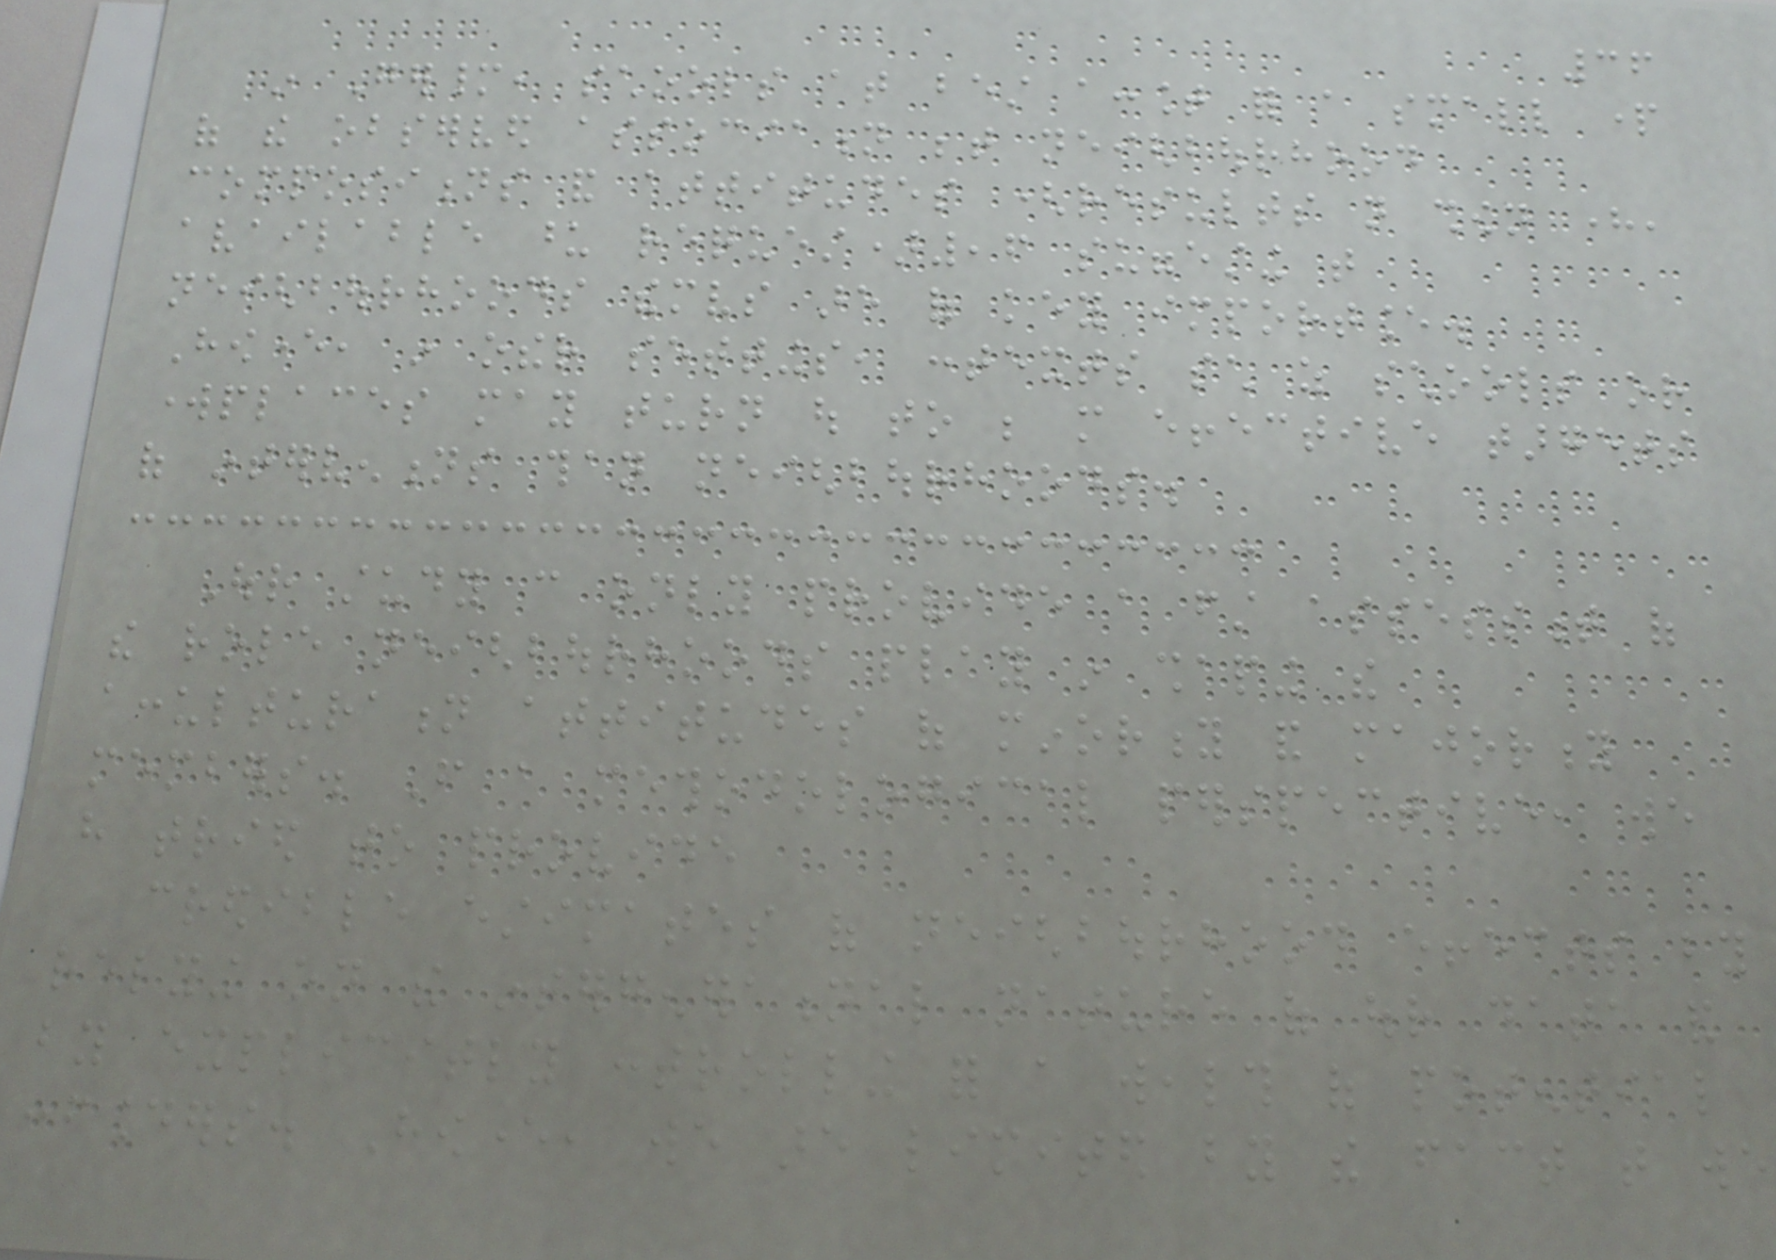36
in Germany, schools at best account for a small part
of the observed association between neighbourhood
compositions and attitudes (results not shown here,
available upon request),6 suggesting that
neighbourhoods themselves are of key importance.
However, in other settings, contexts such as schools or
workplaces may turn out to be more effective targets
of interventions than neighbourhoods.
Our study can only provide a first assessment of
the role neighbourhoods play in shaping the
acculturation attitudes of minority and majority
members. From a methodological perspective, we
have tried to provide
credible estimates of neighbourhood effects by
relying on the intergenerational nature of our data and
by explicitly controlling for a wealth of potential
confounders. However, we are limited by the fact that we
